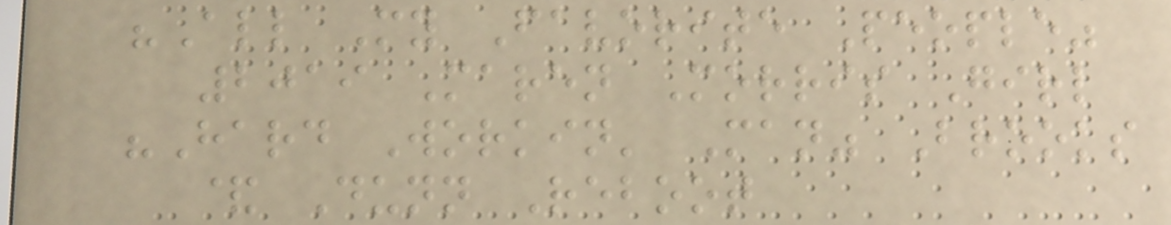"All My Favorite People"
2019 Maren Morris Girl
"Hard Workin' Man" Brooks
& Dunn Reboot
